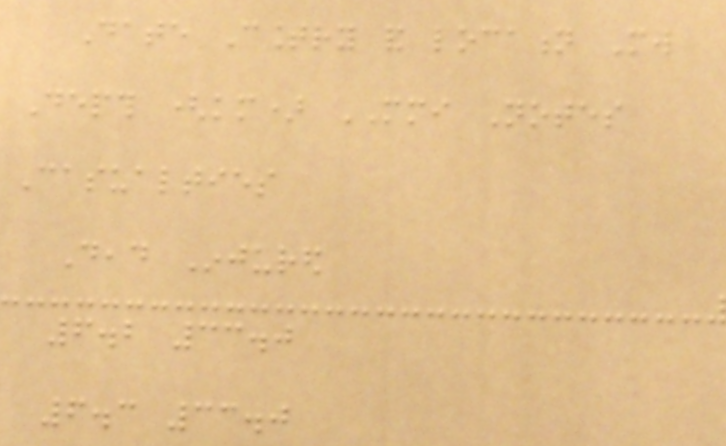Date Country and location Mw
Depth (km) MMI Notes
Casualties
Dead Injured
6.2 33.0
6.3 33.0
